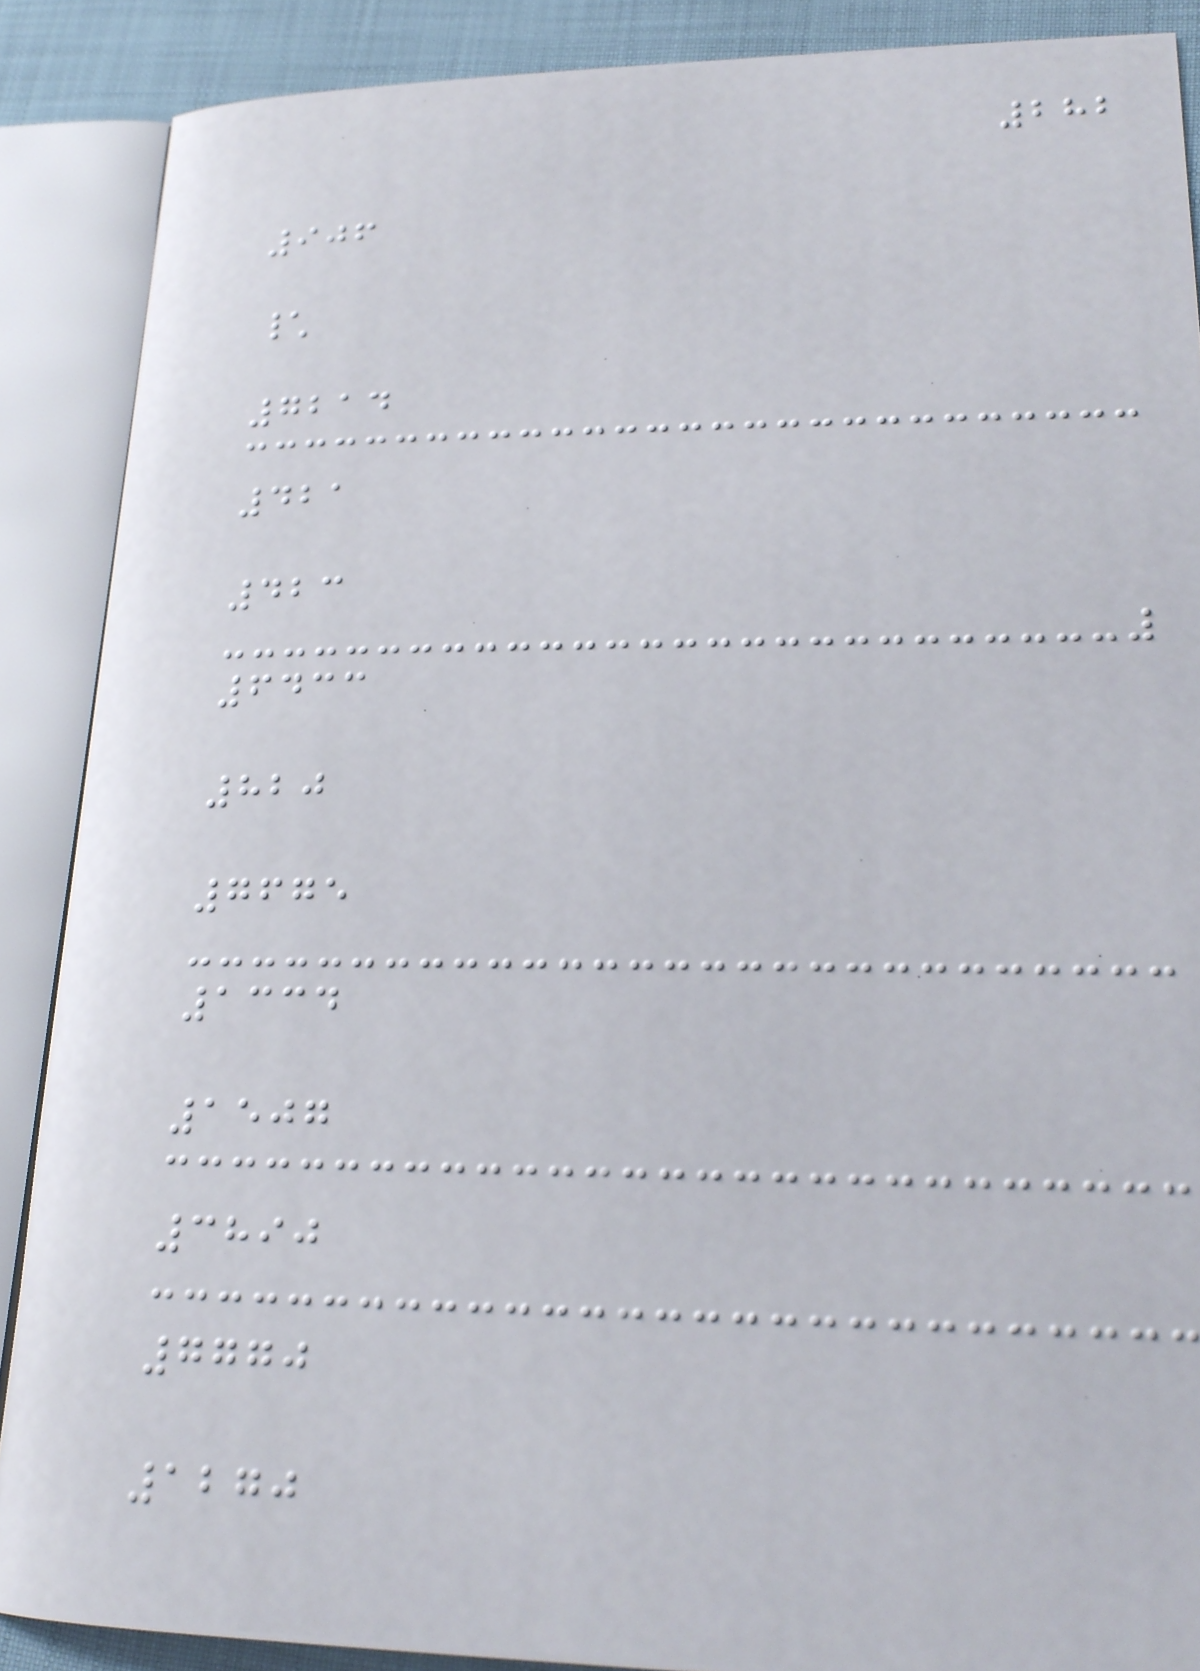282
906
\
7214
421
423
6433
820
7675
1334
1507
3890
7770
1270
